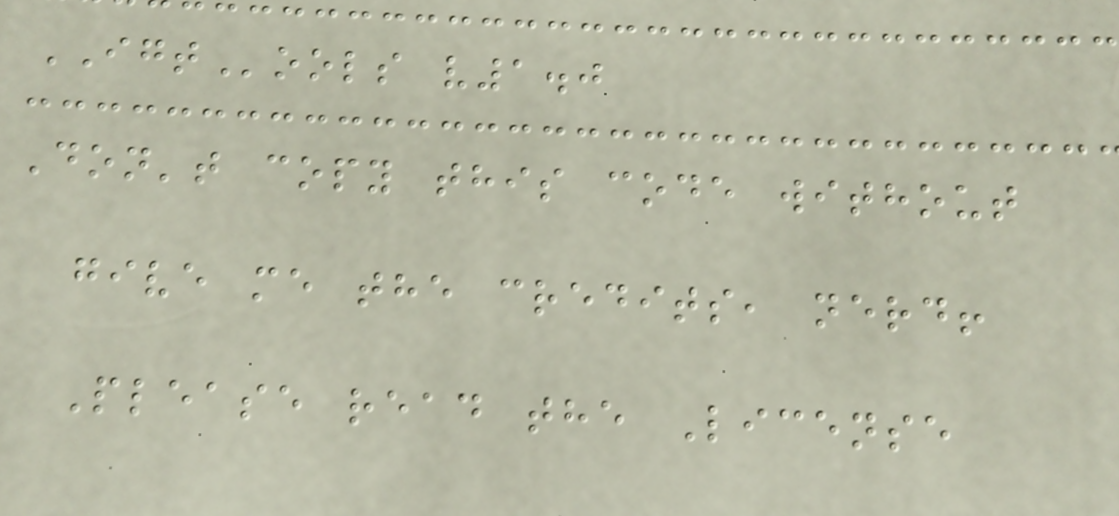IGTools v1.0
Don't copy this code without
give me the credits, nerd!
Please read the License
